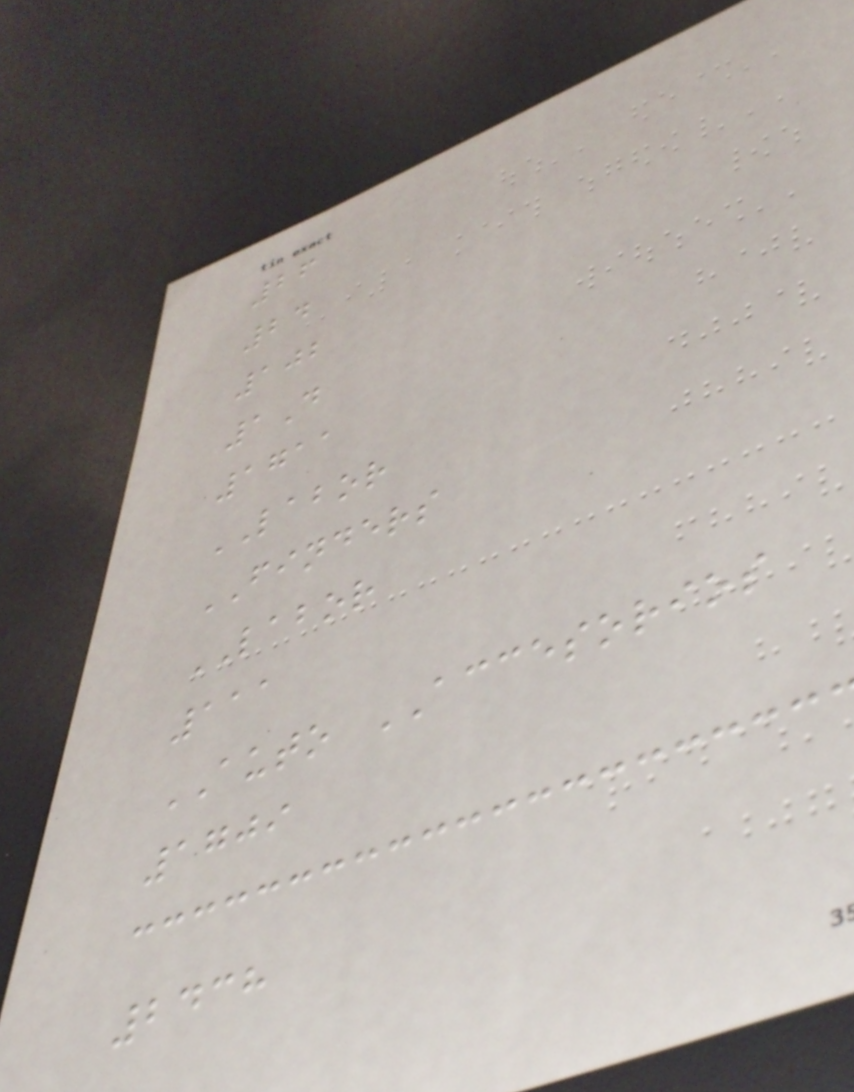26
24
102
1D
1711
LABOR
FINDERS
LABOR
111
AUTO ACCESORIOS
1709
2438
